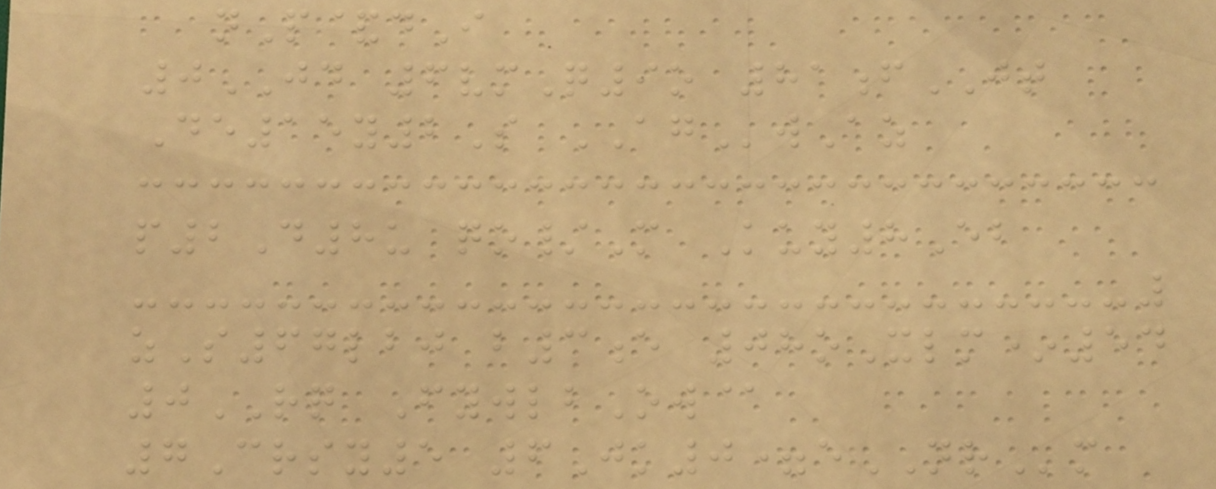nP&dI
0JD 6vmQ9o 81fJT
De15y2S AGwAz
p2D8u qo/M Kuy8Eb
zS67lbj b3e 08oXlm*54
0RQ FywlbOw@
7Crsy5 6Jk0=eNRm
